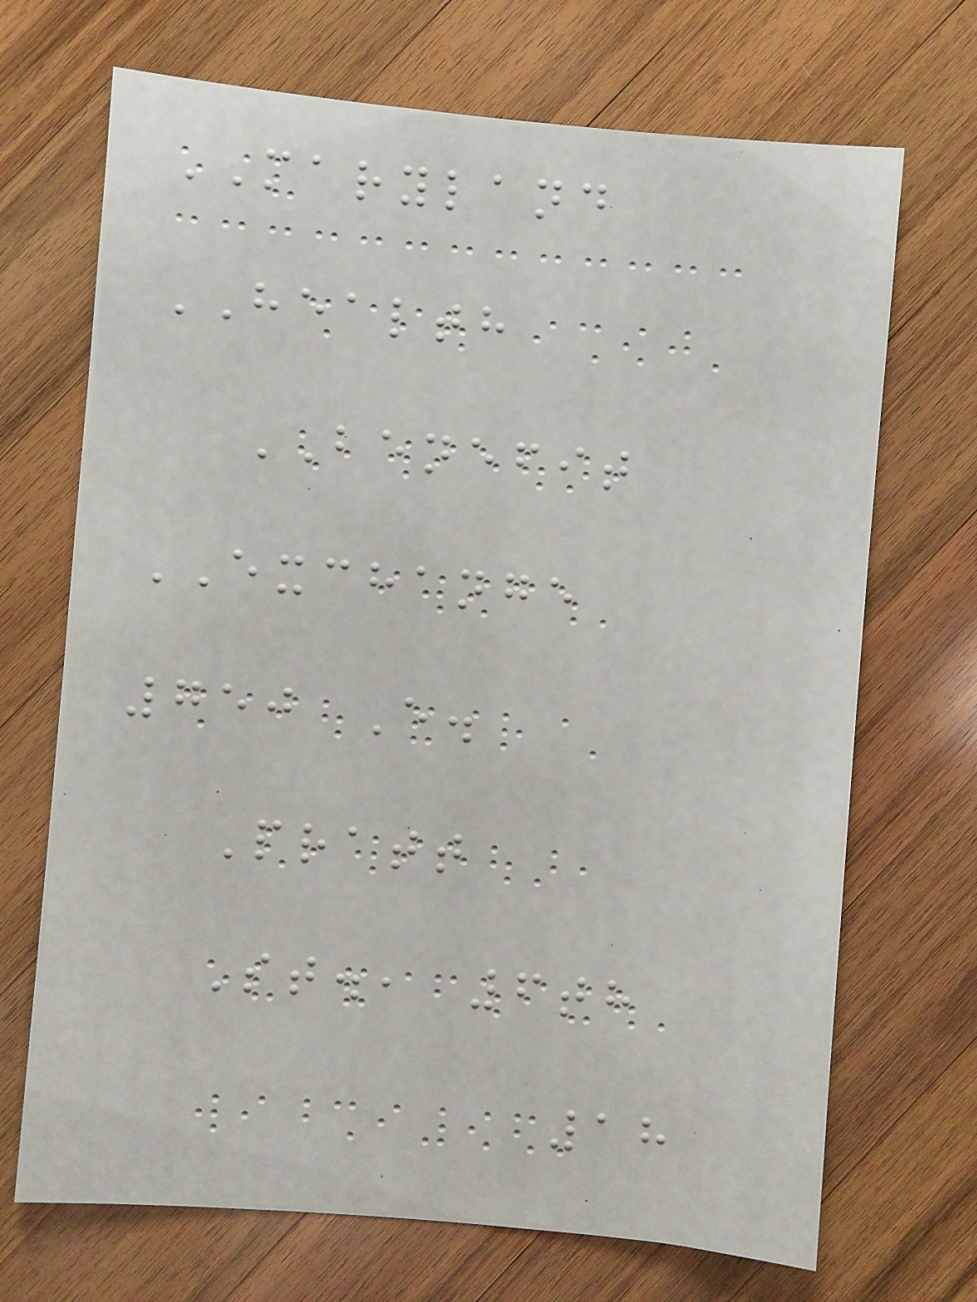MARYLAND
HEALTH
BENEFIT
EXCHANGE
750 E.
Pratt
St., 6th
18
